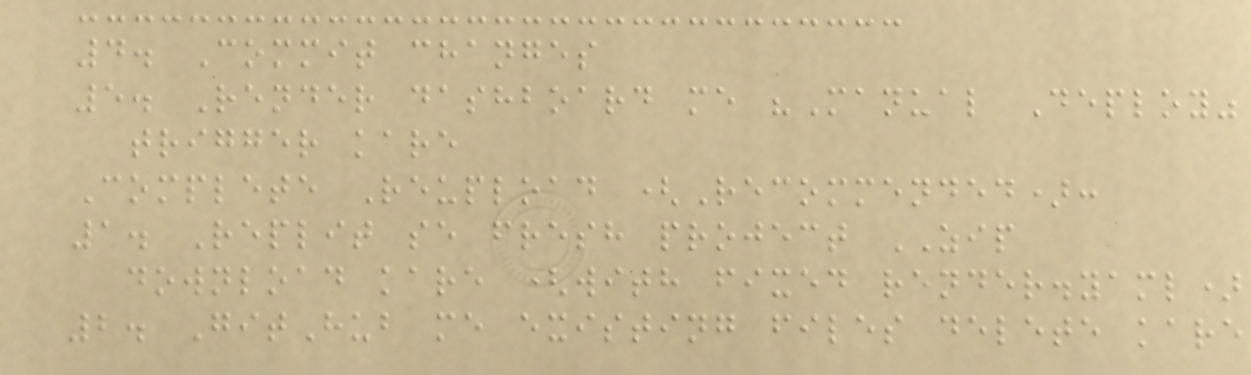4. Commit changes
5. Render dashboard me "Manual Deploy"
trigger kare
Complete Reupload (Recommended):
1. Replit se fresh project ZIP
download kare (with fixed render.yaml)
2. GitHub me existing files delete kare
